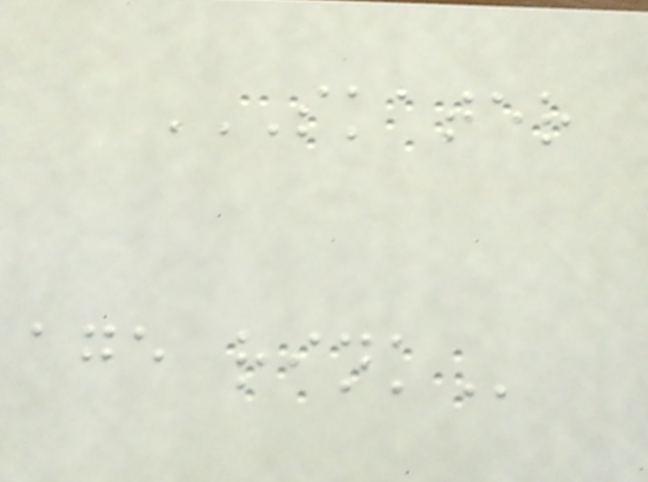SKATER
AGE RINK
